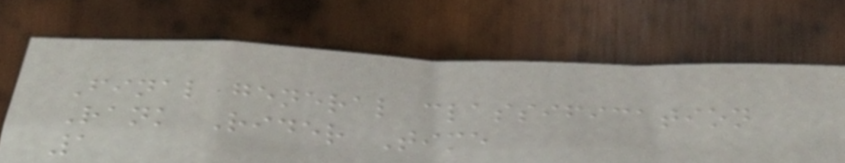Final general classification
Rank Rider Time
1
